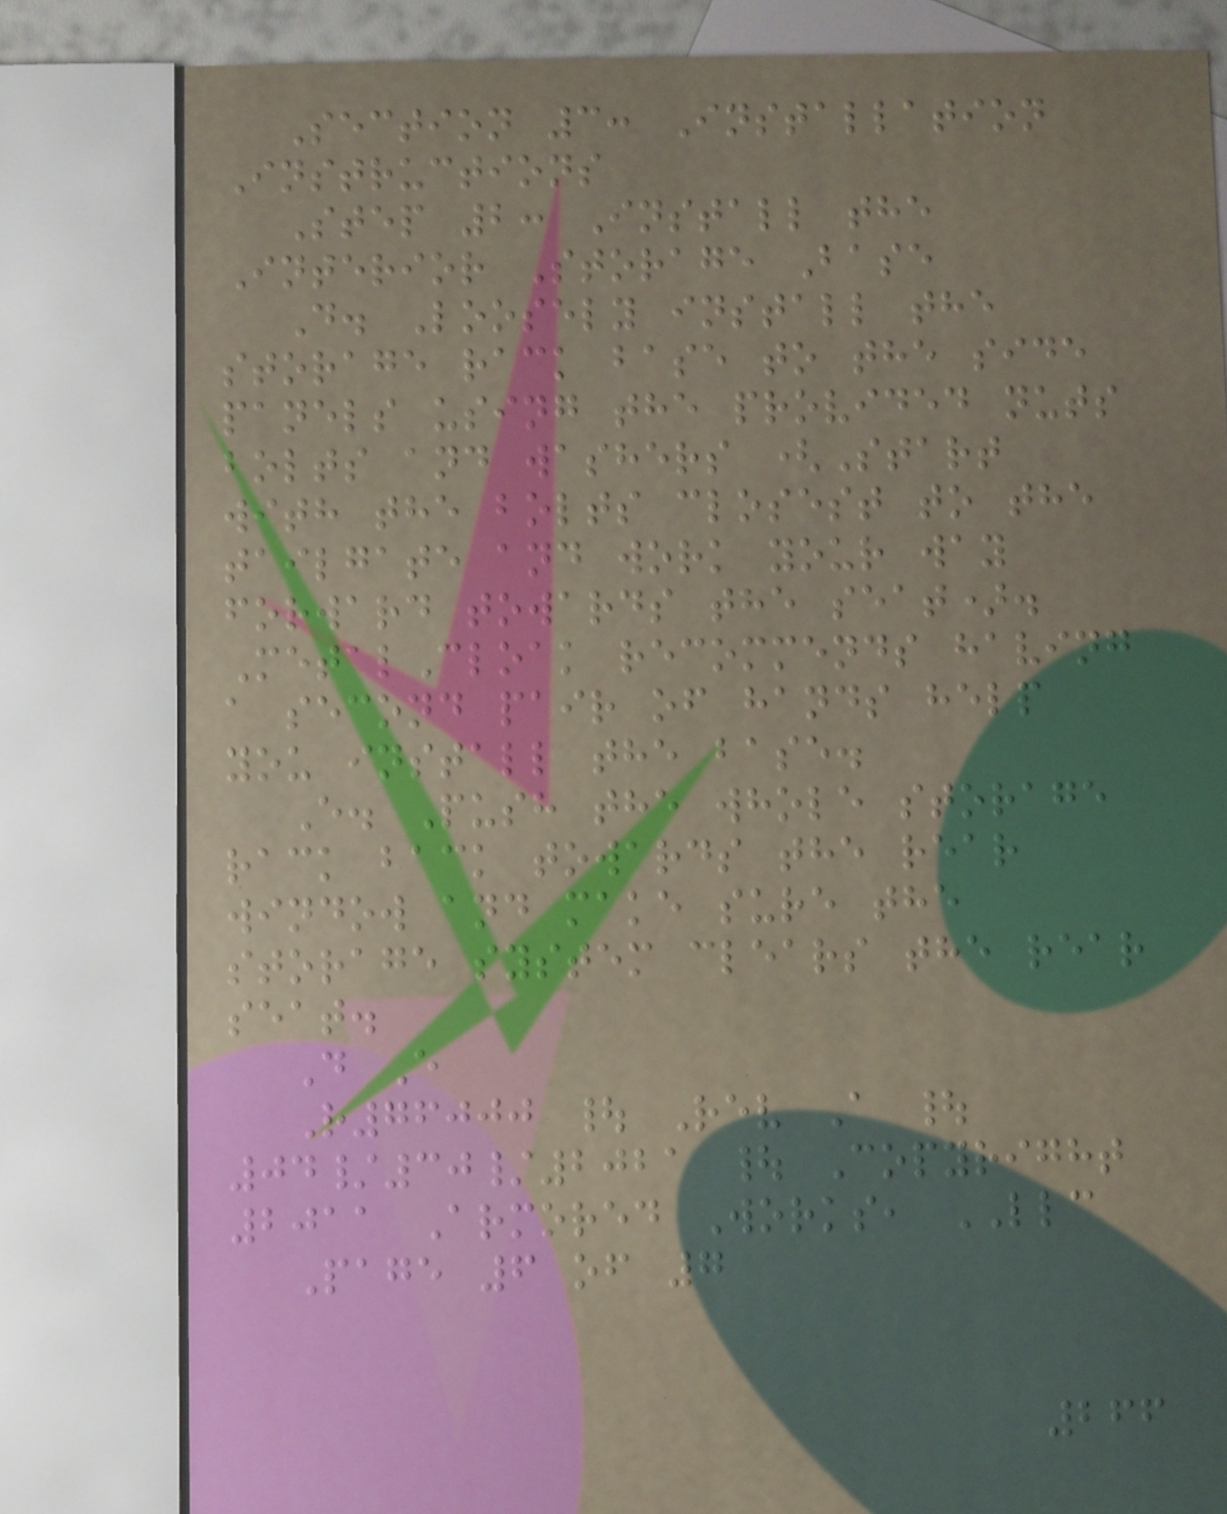Section 3: Installation
Instructions
Step 2: Install the
Interior Storage Base
D. Loosely install the
storage rack base to the side
panels using the provided nuts
bolts and washers (Start
with the bolts closest to the
tailgate and work your way
forward towards the seat).
MetalCloak recommends having
a second pair of hands help
you install the base.
E. Push the whole storage
rack back towards the rear
window and make sure the
storage system clears the rear
seat.
D E
R76000 | Rev A |
04/30/2021 | Copyright
2011 Armored Works, LLC
Page 6 of 7
266
